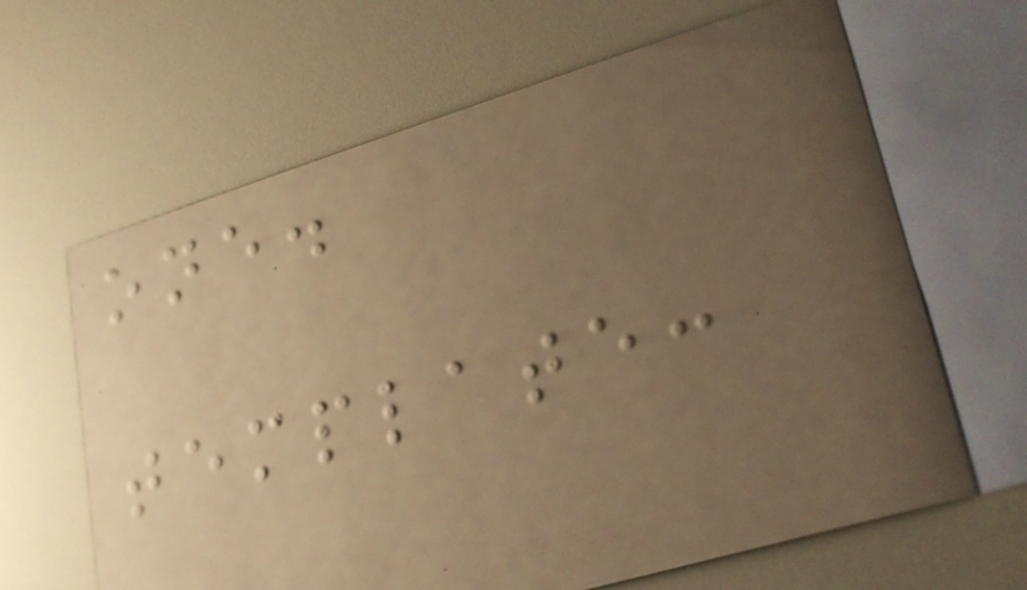one.
template:
